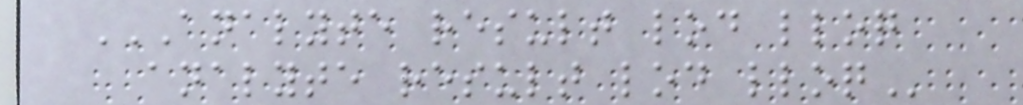ANALYTE RESULT LOD LLOQ
ANALYTE RESULT LOD LLOQ
